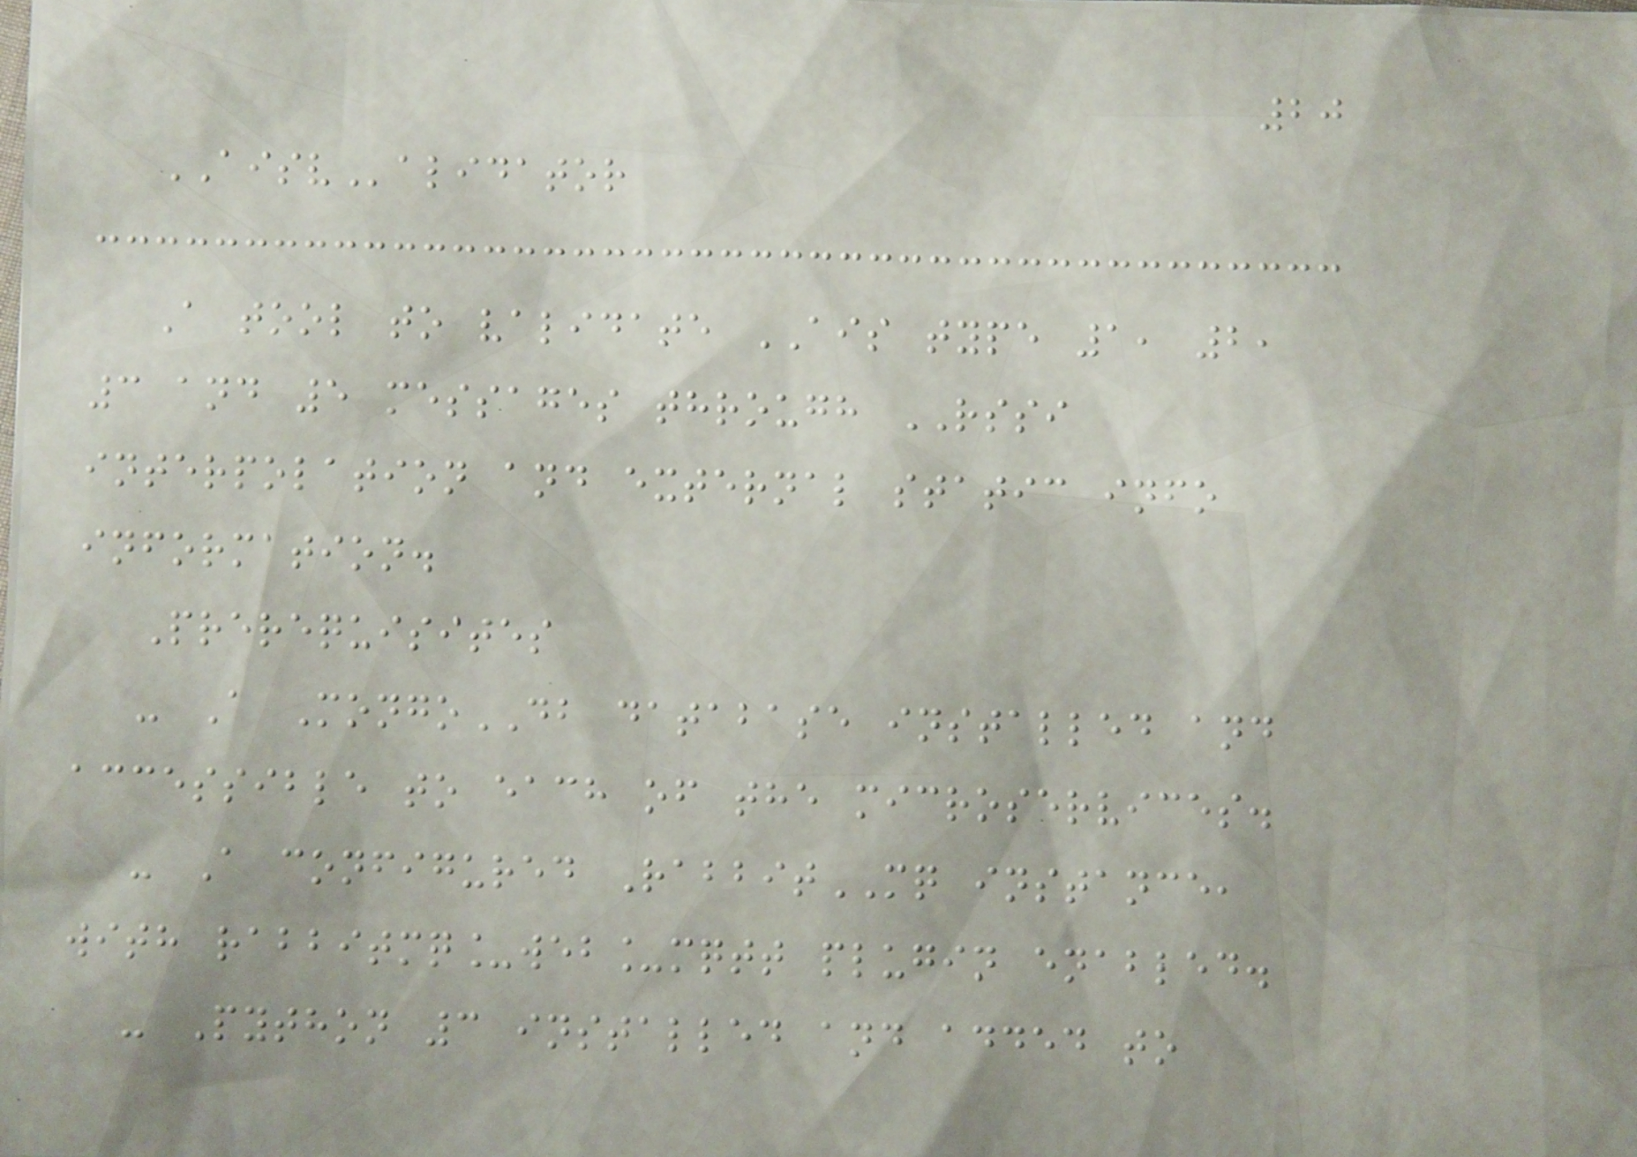20
AISValidator
A tool to validate AIS type 1, 2,
3 and 5 messages through RSSI
interpolation and external static info
information.
Prerequisites
- A MongoDB database installed and
accessible to each of the microservices.
- A configured RabbitMQ instance,
with rabbitmq_web_mqtt plugin enabled.
- Python 3 installed and added to
